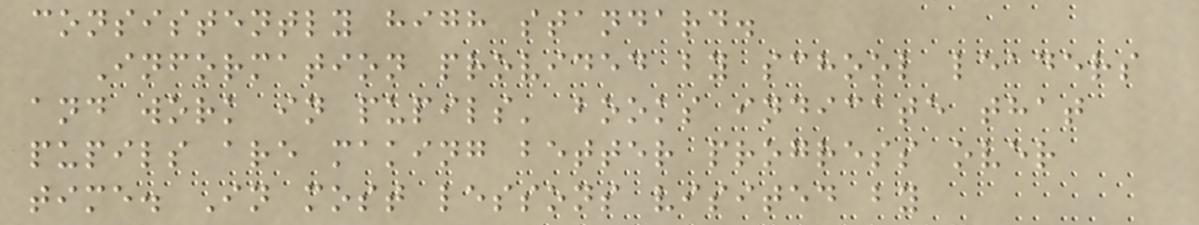consistently high standard.
Information provided by school leaders
and work in pupils' books indicate that
pupils are making better progress over
time. In most lessons visited by
